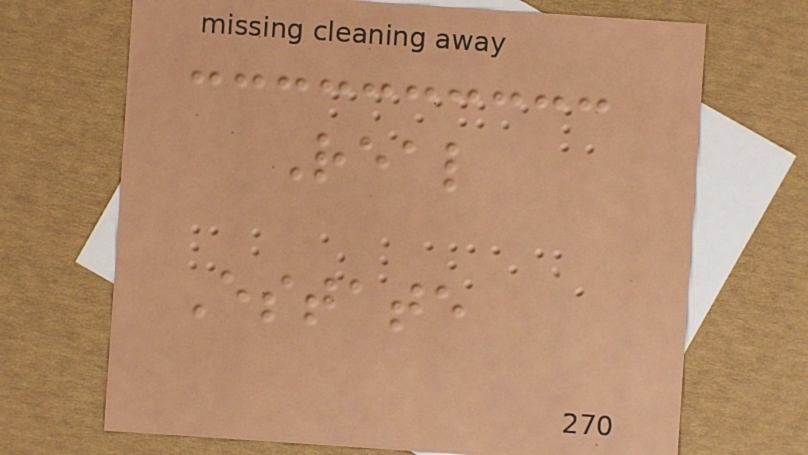Real
Estate
